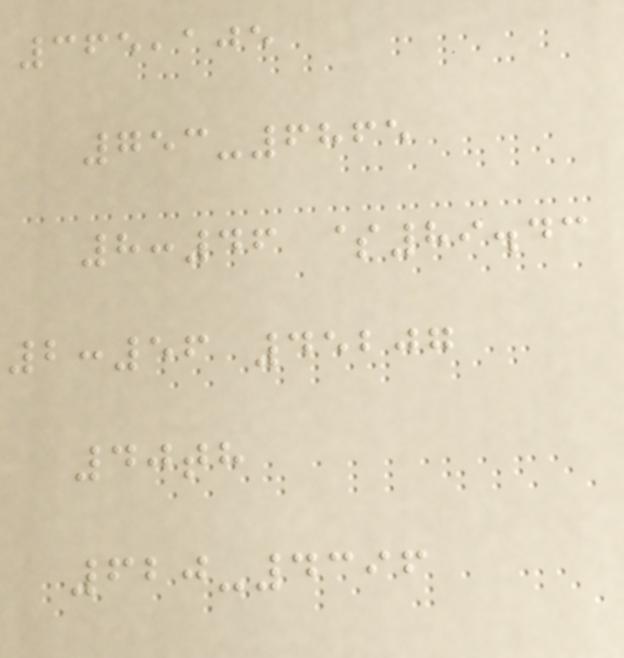365,105
753-6865
8:46 $89.43
2:56 45207
40th
620-4396
